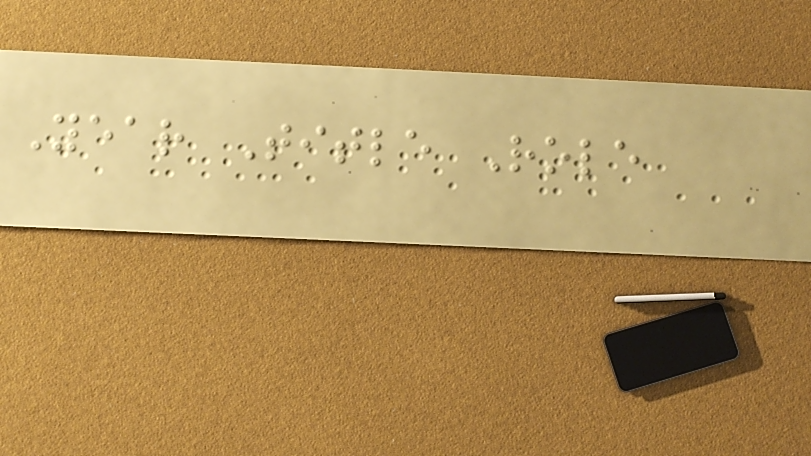Year Title Role
